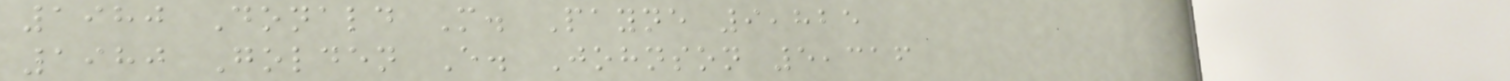1980 Donald M. Payne 9,825
1980 Golden E. Johnson 5,316
